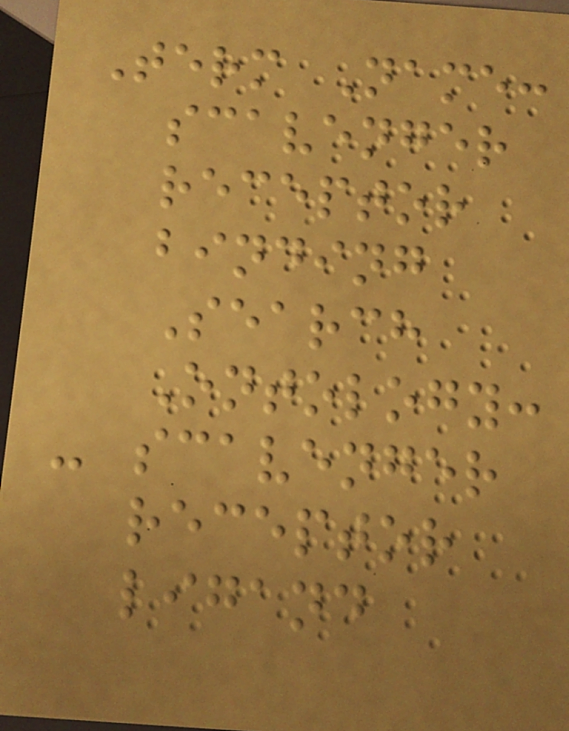Term Name:
scavenger
receptor
binding
Search
Ontology:
- scavenger
receptor
ligand
